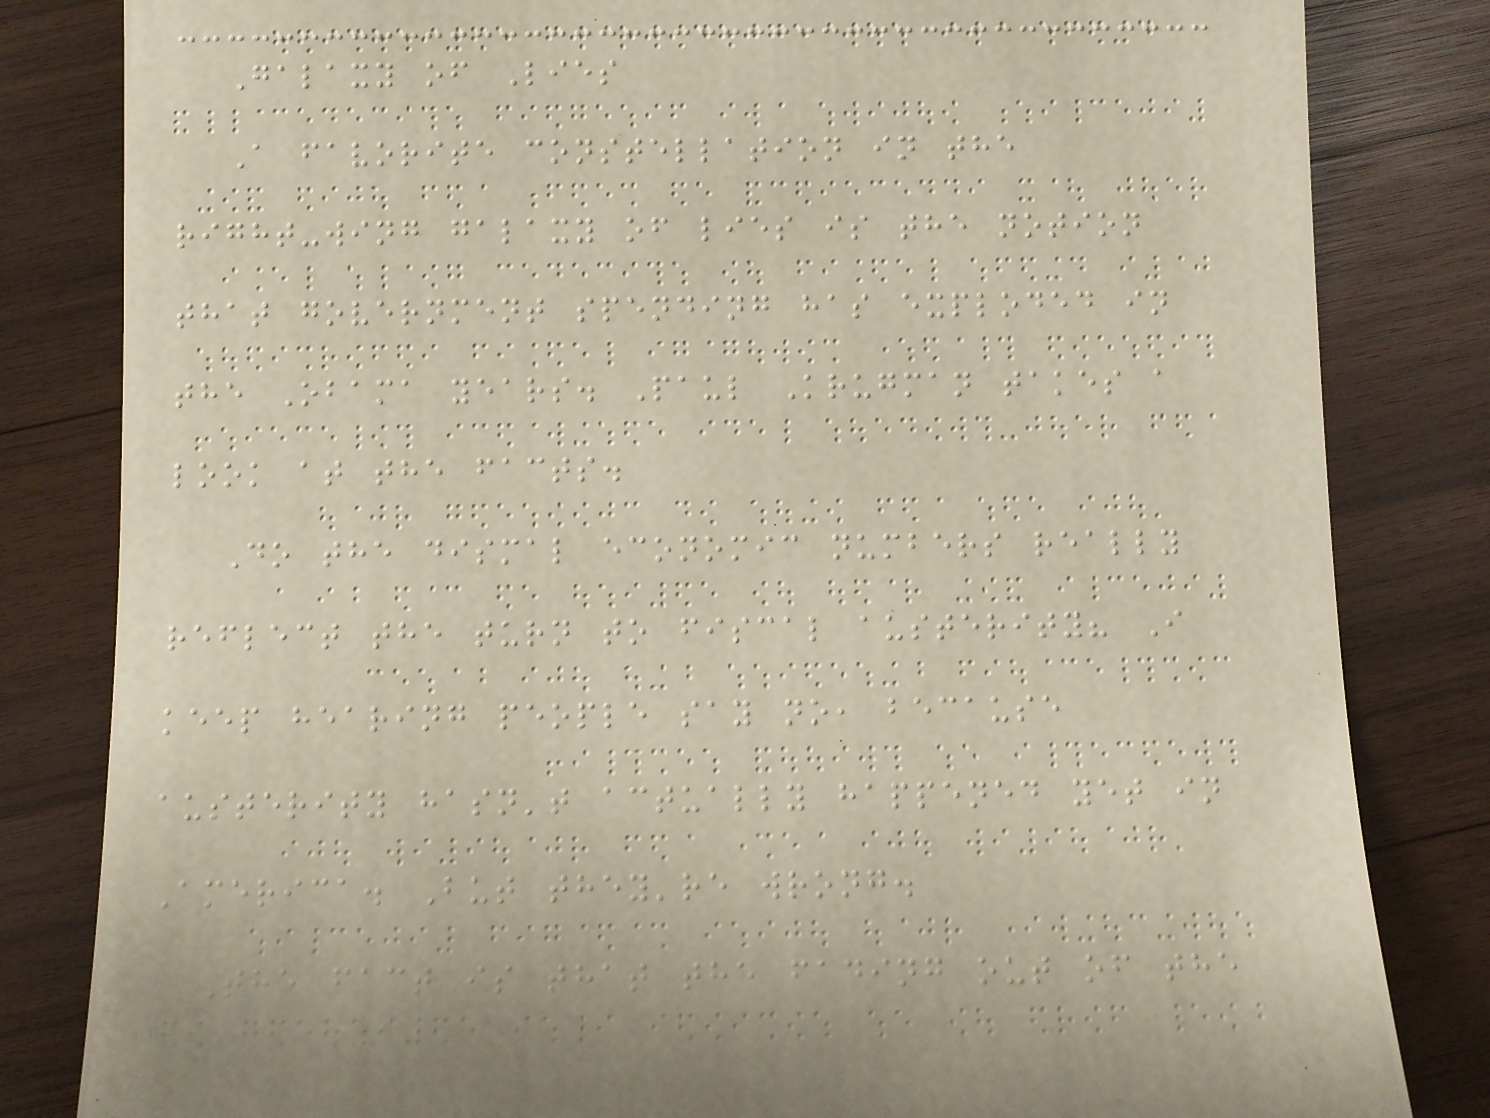Galaxy of Lies
A favorite constellation in the
right-wing galaxy of lies is the notion
that government spending has exploded in
the Obama years. Paul Krugman takes a
look at the facts.
Do the dismal economic numbers really
reflect the turn to fiscal austerity? I
keep hearing people say no, because
austerity hasn't actually happened yet in
America. But they're wrong.
The fact is that the fading out of the
